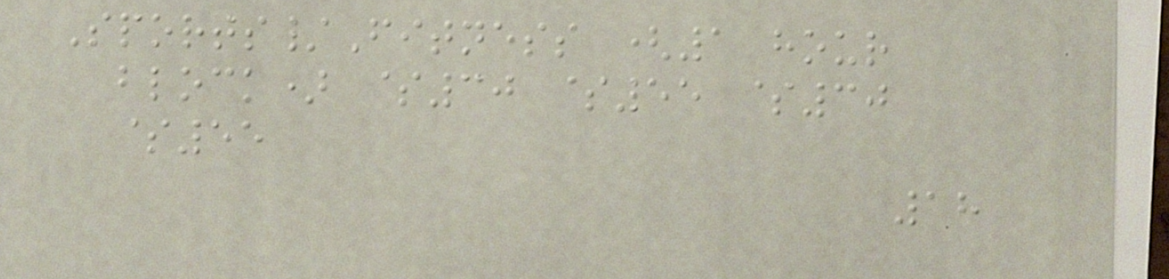Sports/Fitness (1 hour
block) $30 $55 $30
$55
18
